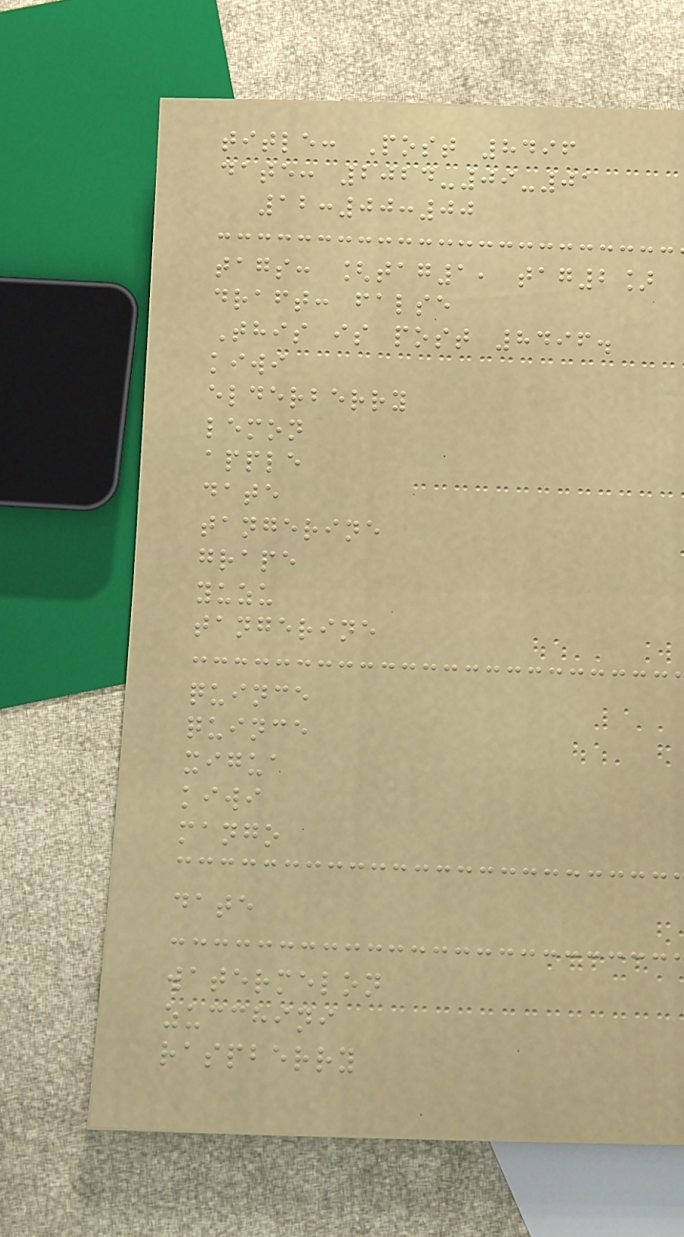title: Post 8496
date: 2024-09-01
12:00:00
tags: [tag1, tag2]
draft: false
This is post 8496.
kiwi
elderberry
lemon
apple
date
tangerine
grape
yuzu
tangerine
quince
quince
xigua
kiwi
mango
date
watermelon
zucchini
raspberry
